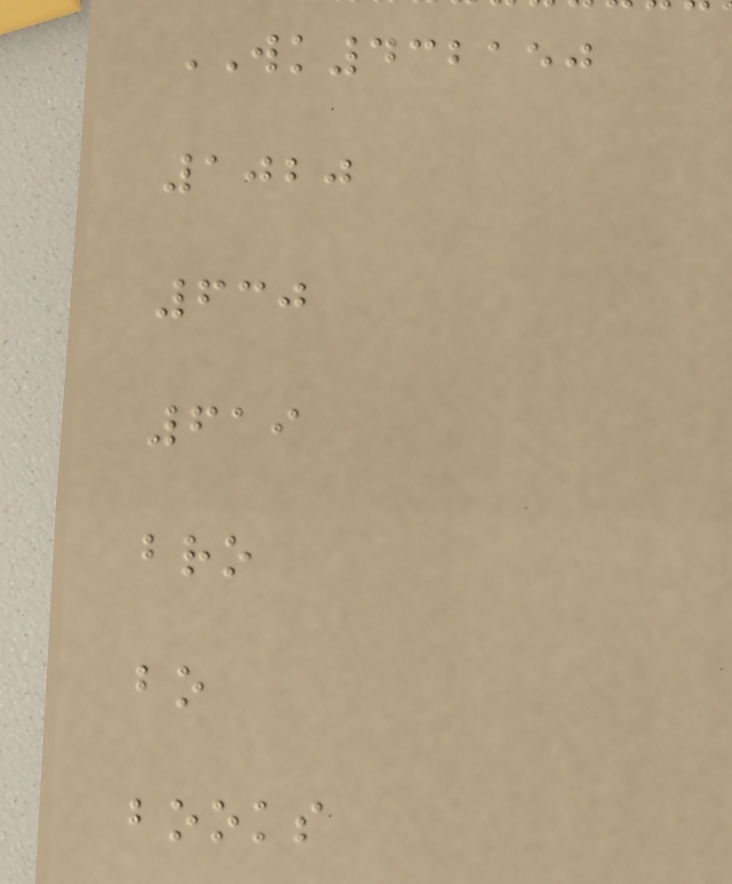WK432150
1020
630
619
bro
bo
books
